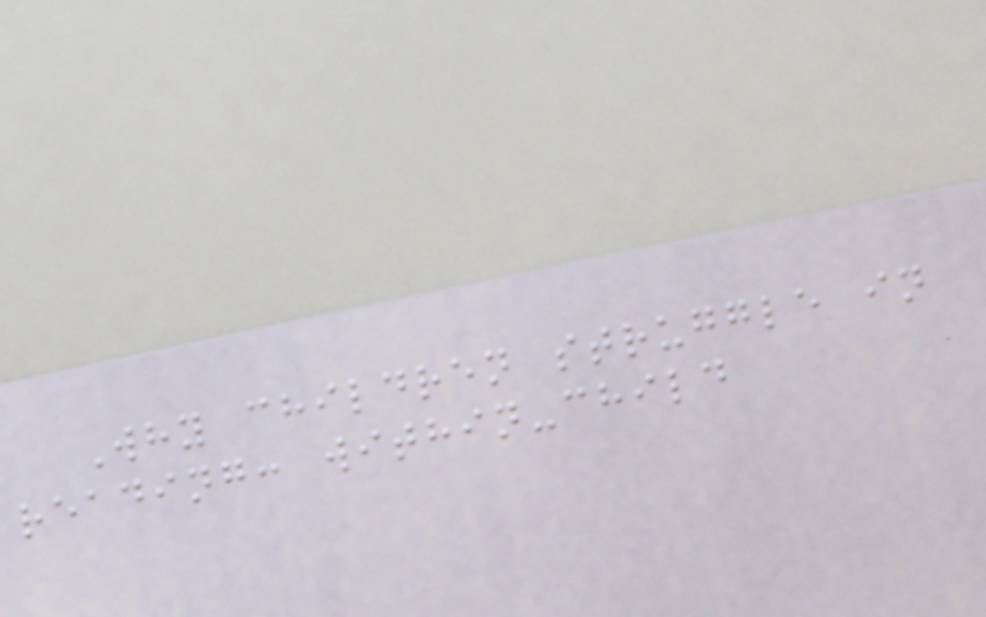Why children struggle in
reading: within-child
